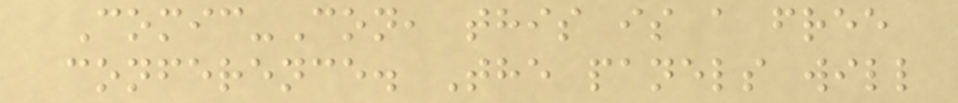Comic-Con, this is a free
conference. The panels will
